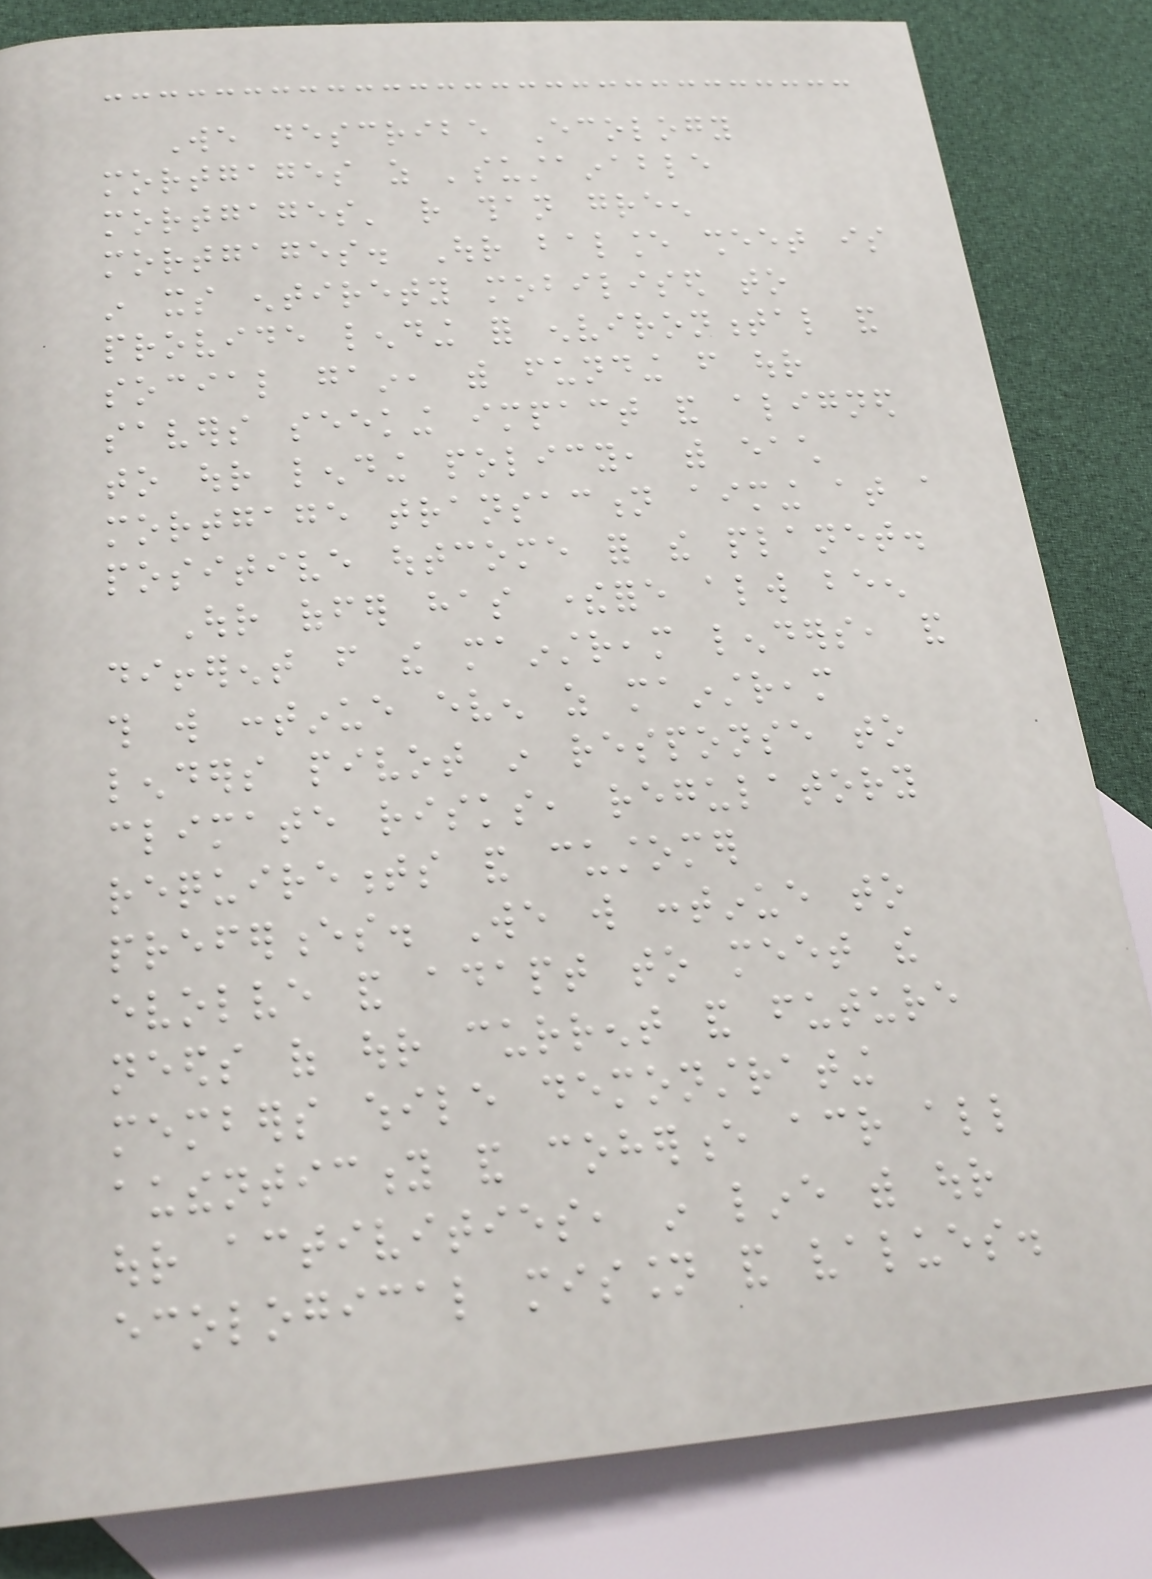We describe Ecology
mortgages as 'sustainable
mortgages' rather than green
mortgages. Our balance sheet is
in its entirety mobilised to
provide lending for environmental and
social gain, with funding from our
savers seeking impact and aligned
to our lending policy, with each
mortgage transaction aiming at a
positive outcome for the planet.
Our offer has therefore always been
different from the mainstream lenders, and
this will continue even as mainstream
lenders pivot in response to
climate risks, regulatory
requirements and customer
preferences. We will continue to
evolve and adapt to meet the
needs of our current and future
members while demonstrating
authenticity and coherence across all
our activities, in line with our
ecological mission and values.
